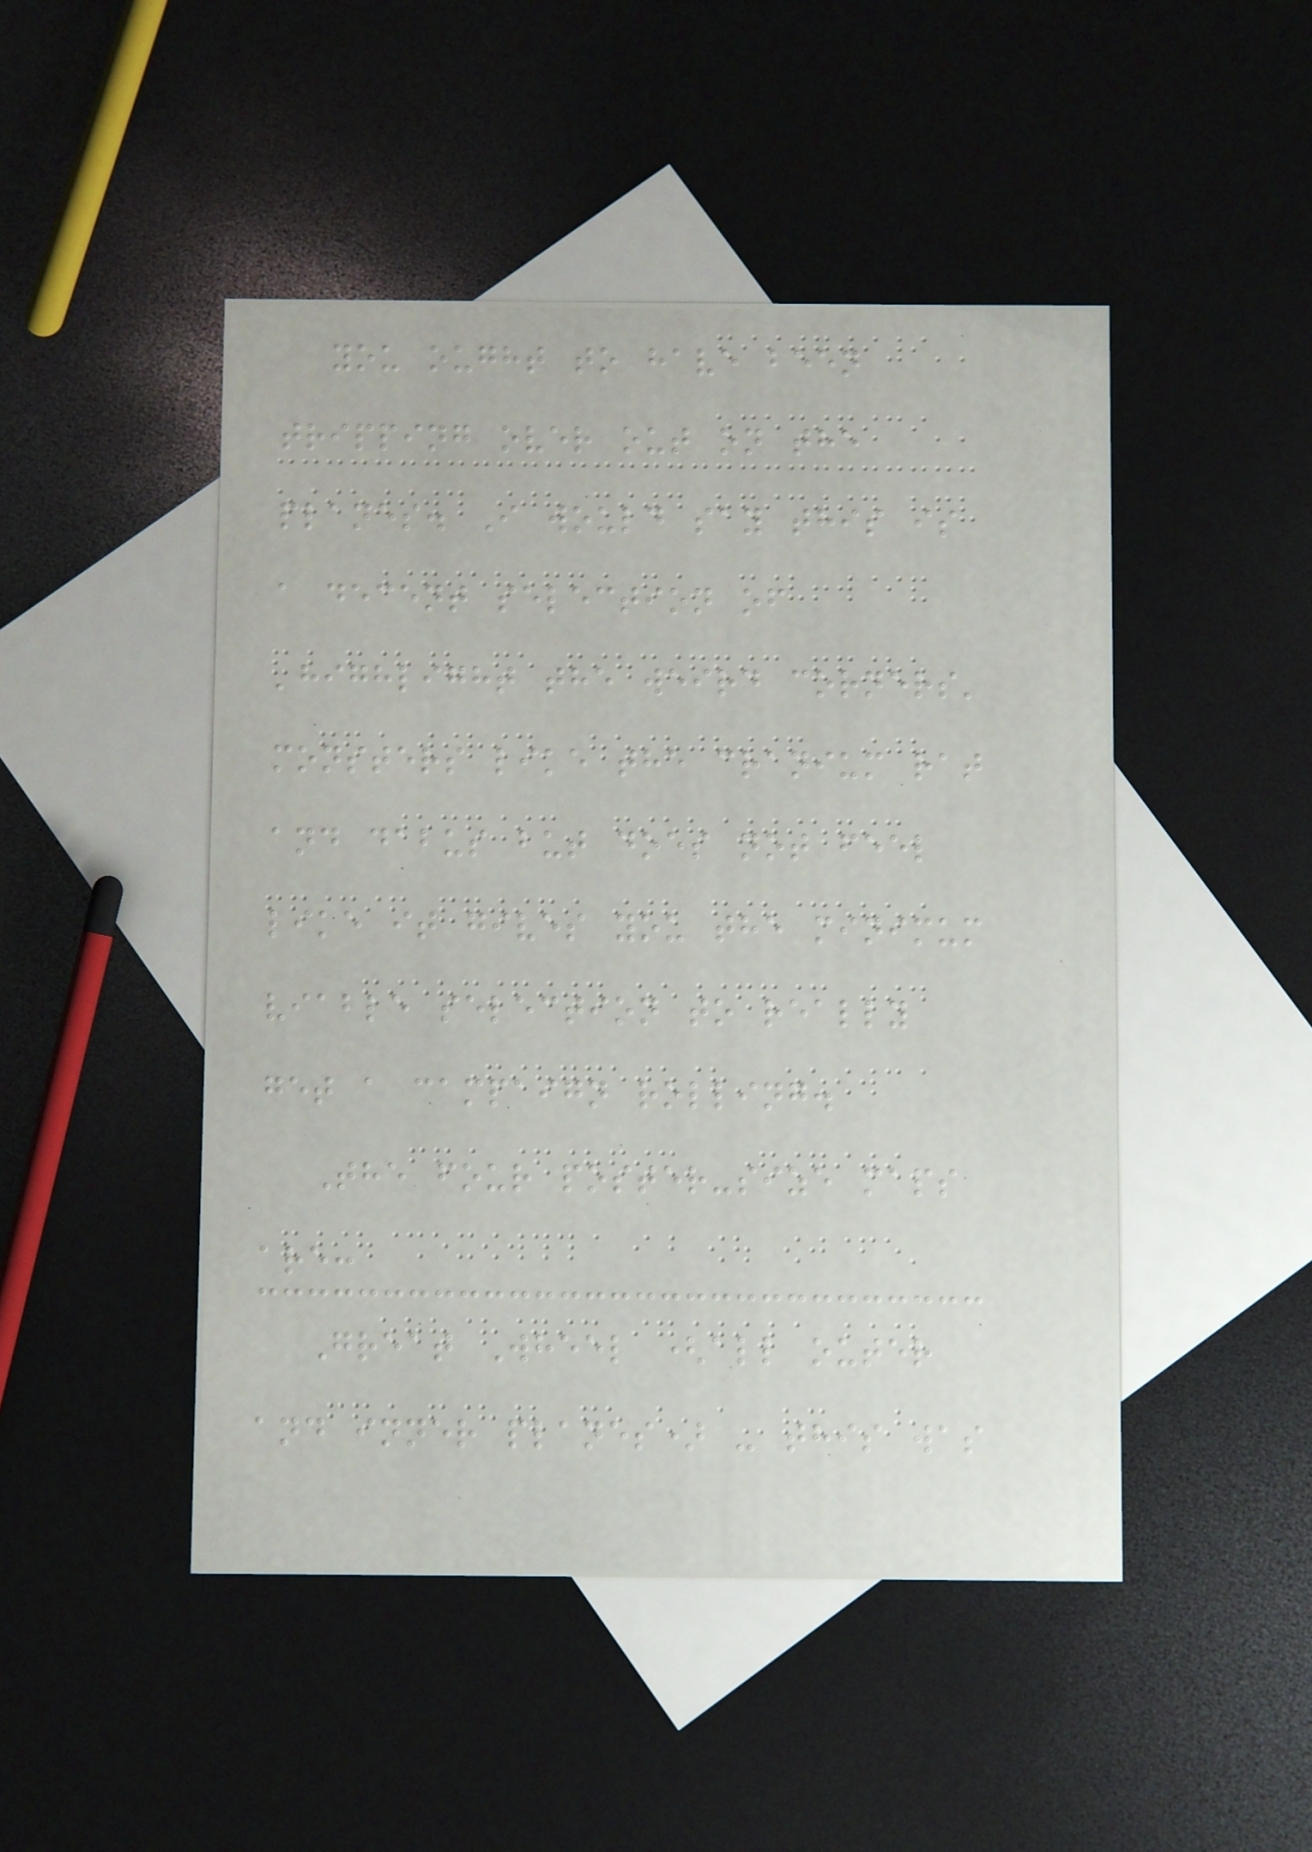you ought to have been
tripping over out on the
planes. I would say this is
a decent selection of
'highlight the weird corners'
monsters like the cranium rat
and dabus but does not feel
like it gives you the minimum
viable selection to really
get a campaign rolling.
The four poster-size maps
are:
Great Wheel (all outer
and inner planes) - this was
